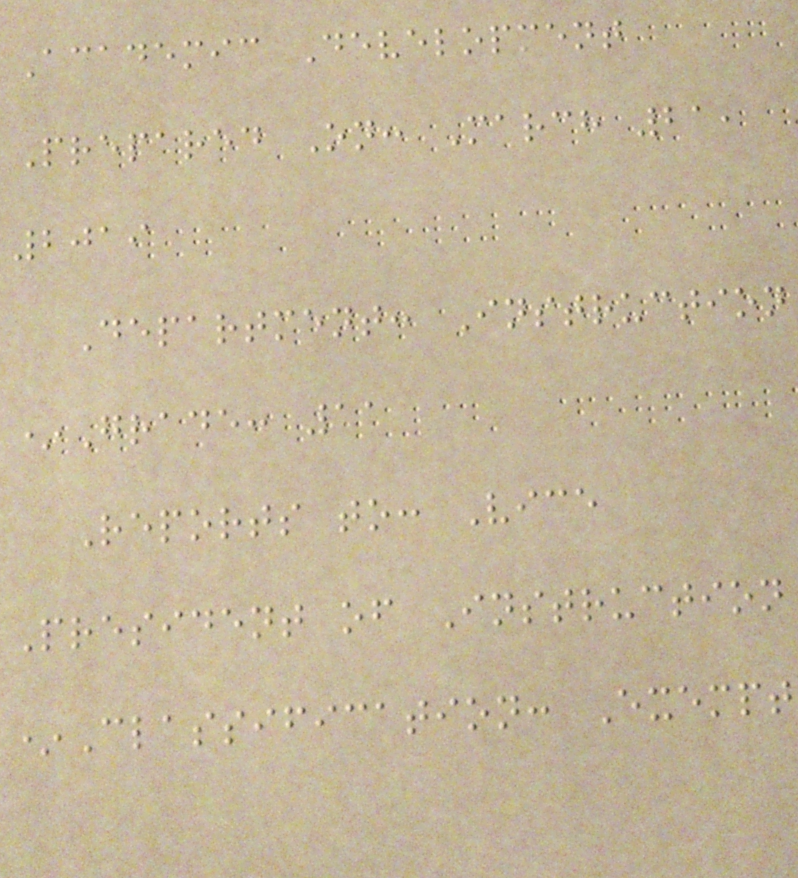Academic Development
Prepared On: March 21,
2019
Department: Instruction
*Grade: 11
Reports to: Vice
President of Instruction
*Classification: Exempt
